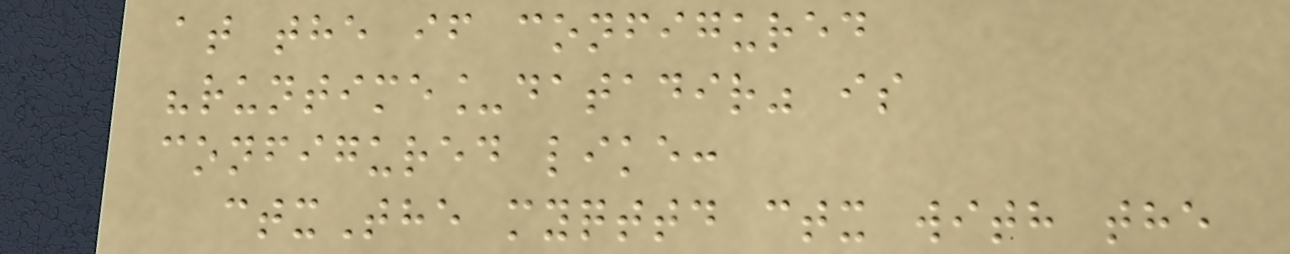at the if configured
"runtime_datadir" is
configured like:
ctxThe myqttd ctx with the
